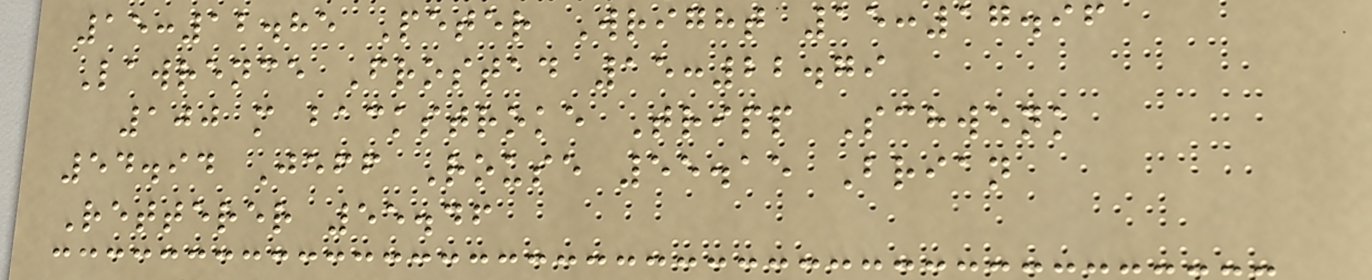15:12.85 Peter Wright 15:17.96
Lawrence Frostad 15:22.79
100 m backstroke Tripp Schwenk
54.94 Jeff Rouse 55.15 Brian
Retterer 55.46
